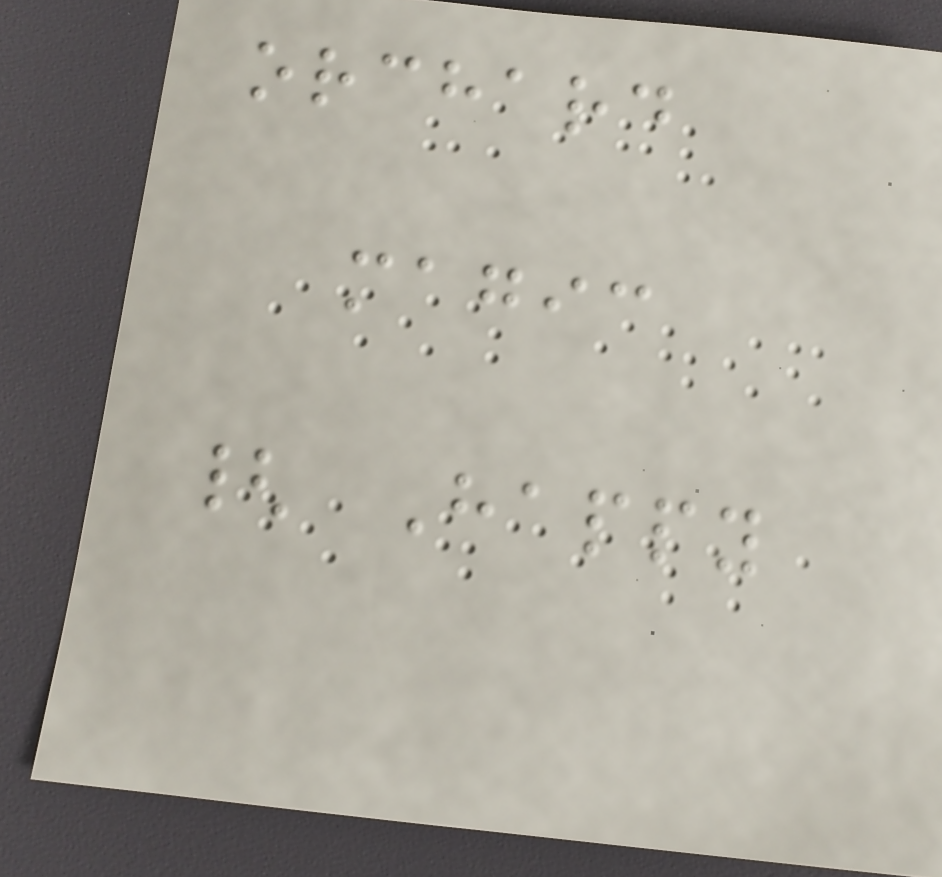orchard
magic
{ Happy
